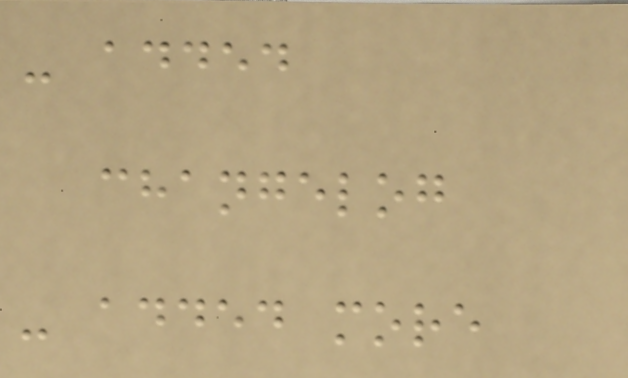- added
changelog
- added more
